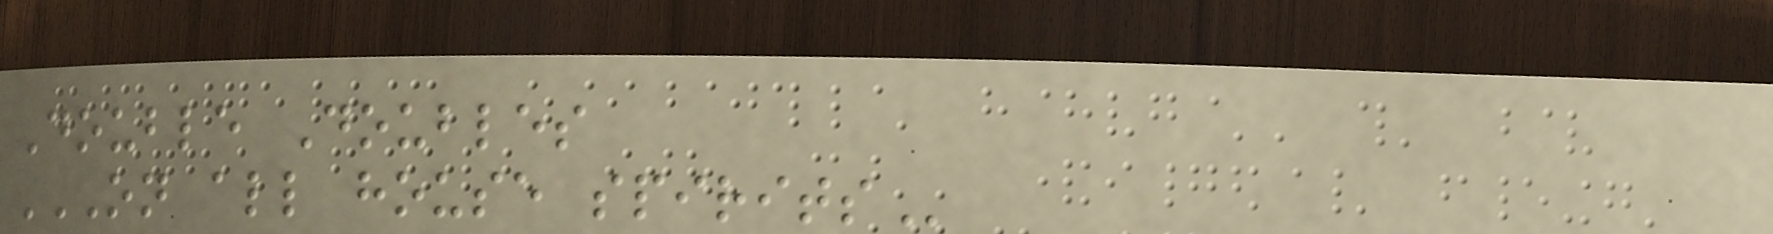Double Doubles
ON ALL HOUSE SPIRITS
